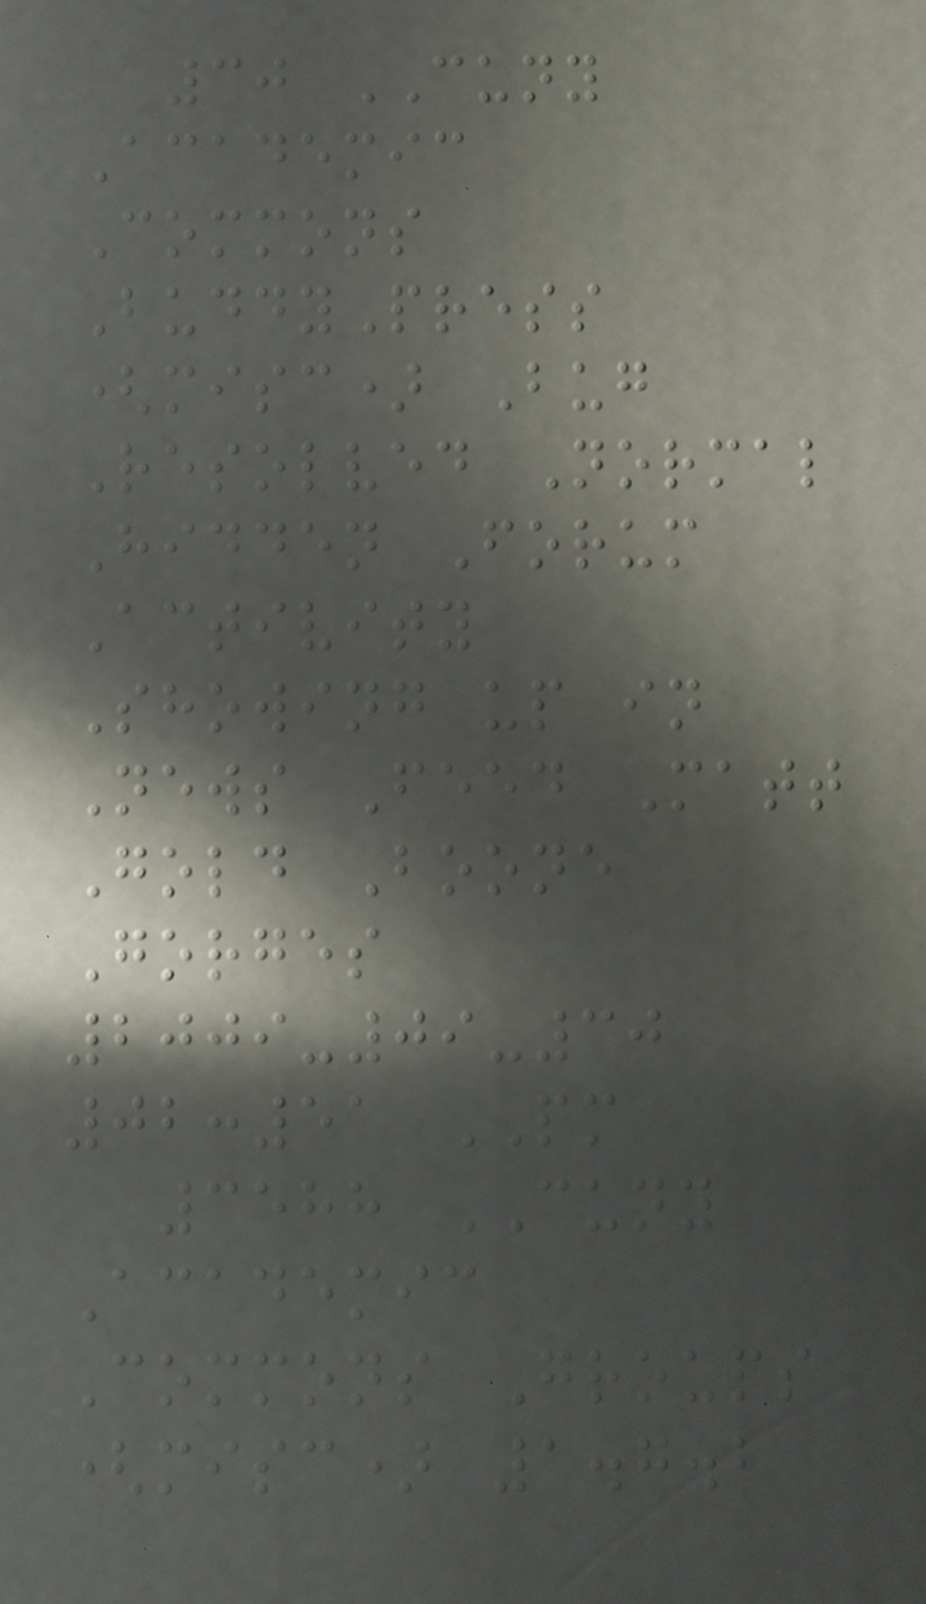30 CUNY
Academic
Commons
BuddyPress
(misc) Bug
Resolved Normal
Hidden Forum
Activity
Showing up in
News Feed Matt
Gold Boone
Gorges
2009-09-30
02:51 PM
3588 CUNY
Academic
Commons Groups
(misc) 1.7.2
